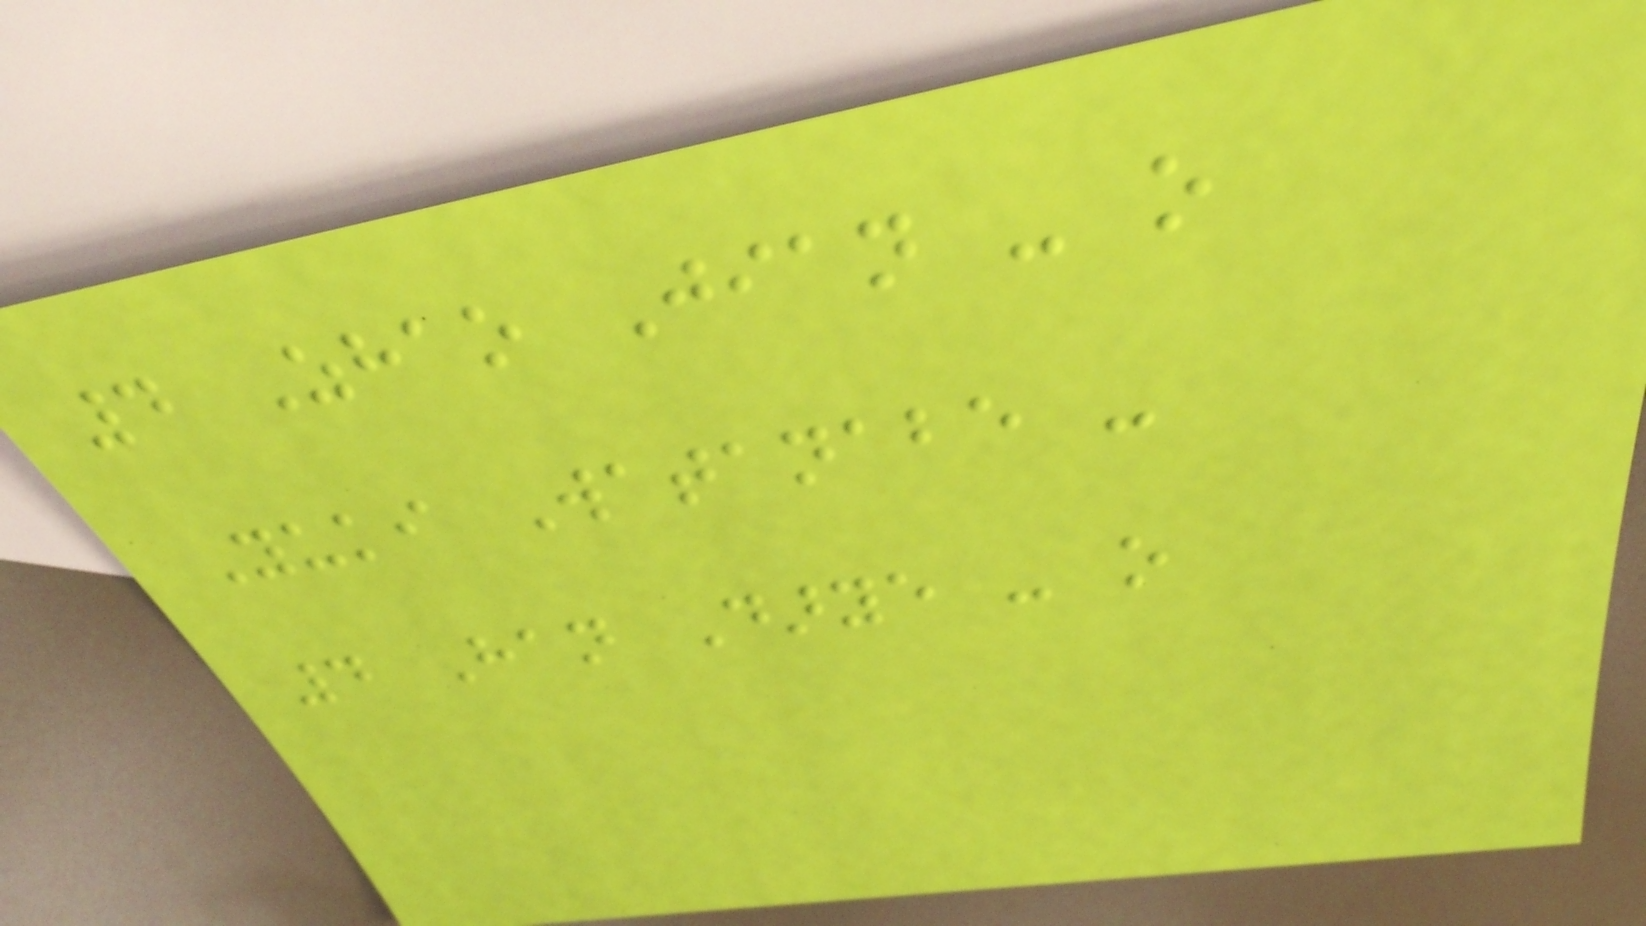4 Zhao Jian - o
Yuki Watanabe -
4 Han Darye - o
